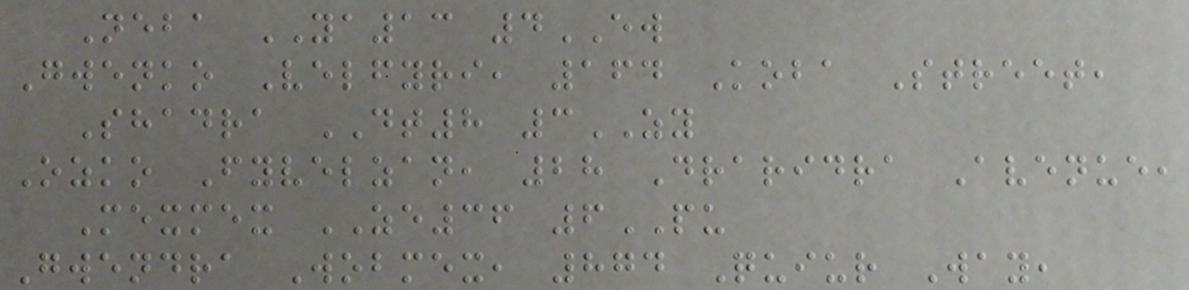Neba YA13 4EW
Gwenko Velfyri, 164 Koba Street,
Shadra DT8 3ZY
Ozko Fyvelzan, 28 Draridra Avenue,
Mexmex ZE36 6PU
Gwendra Wobmex, 874 Quiur Way,
